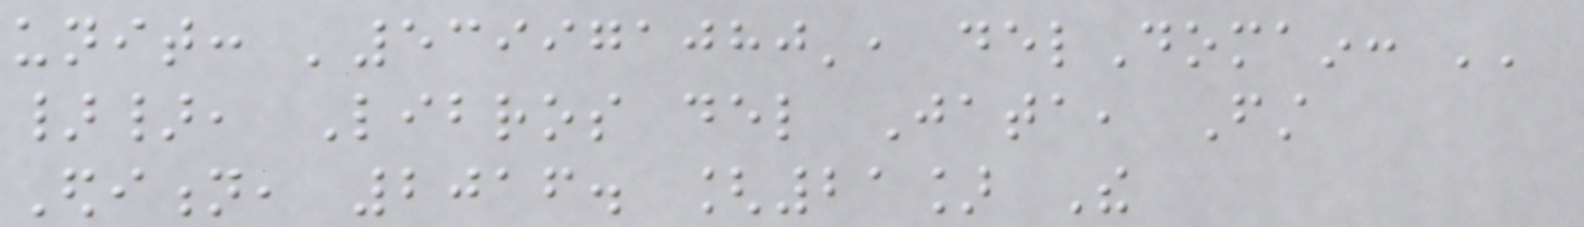unit: '539971080', delDomain: ''
}}, Libros del Jata, First
Edition, 2016. [21] The
